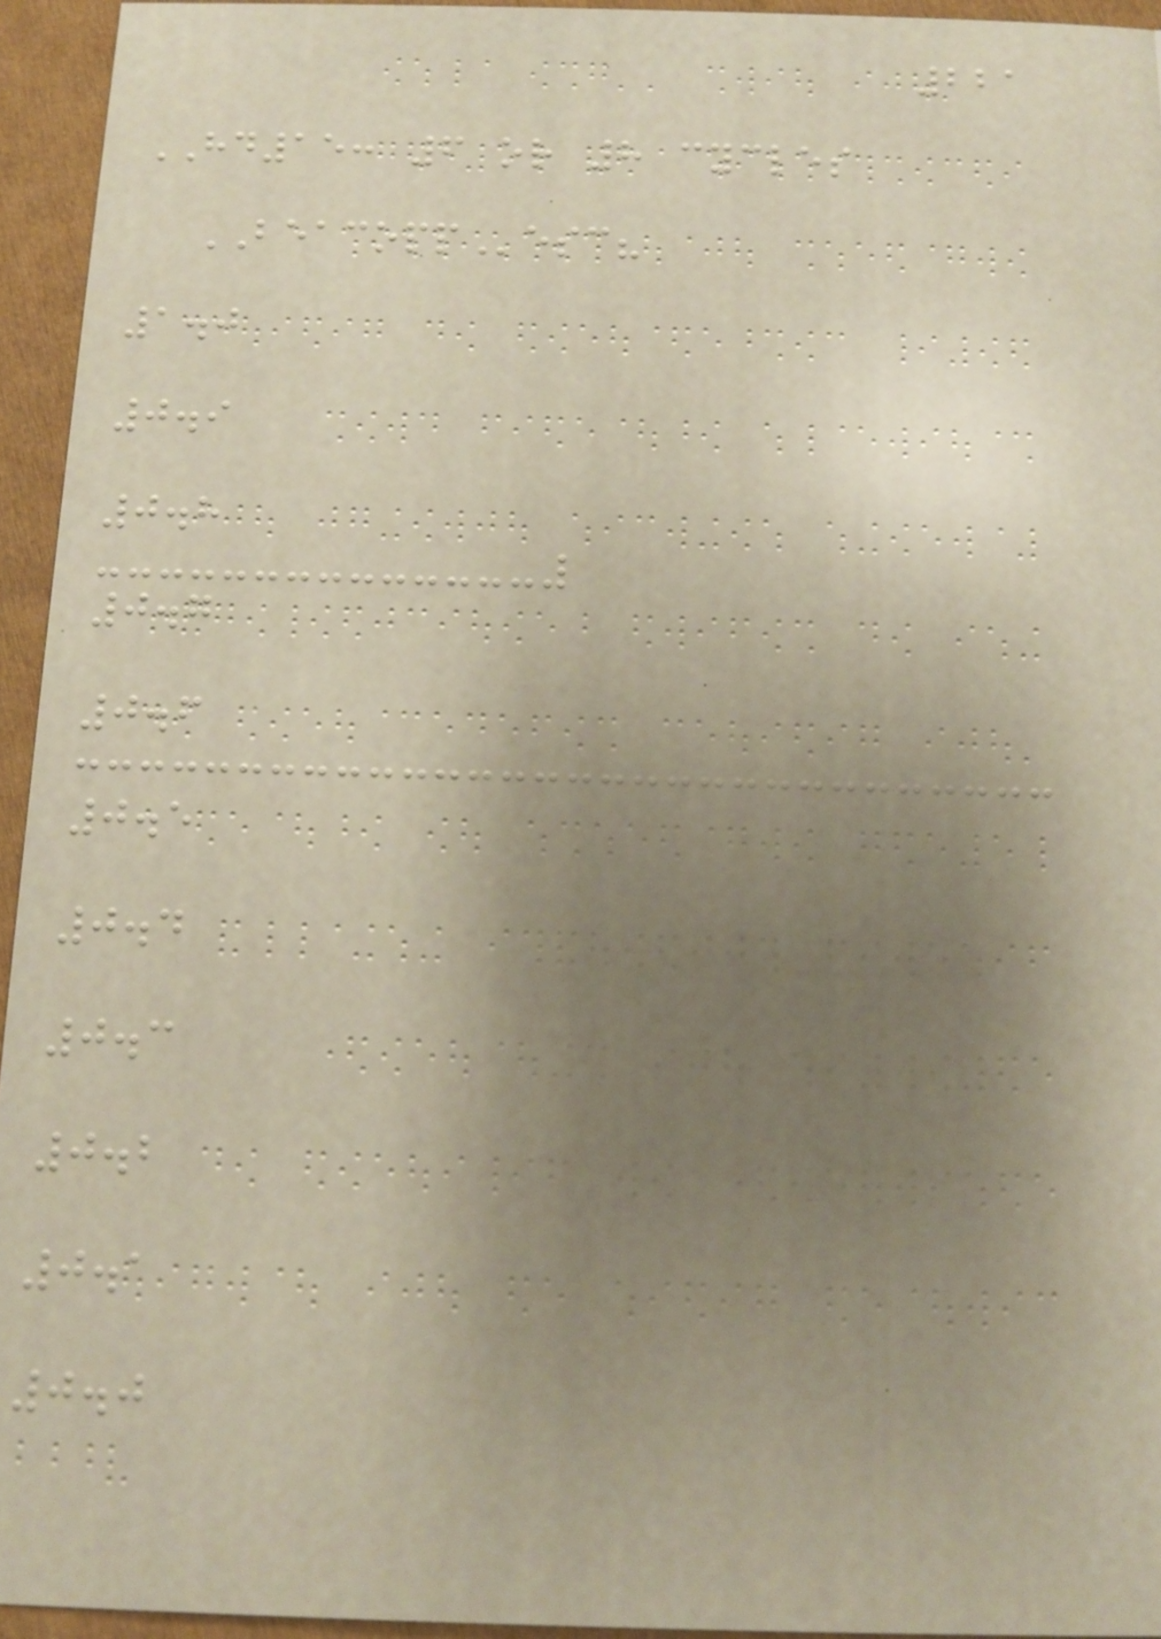221
HD15: 6 or 8 cycles
BEACOPPesc?
1.0
0.9
0.8
0.7
0.6
0.5
0.4
0.3
0.2
0.1
0.0
